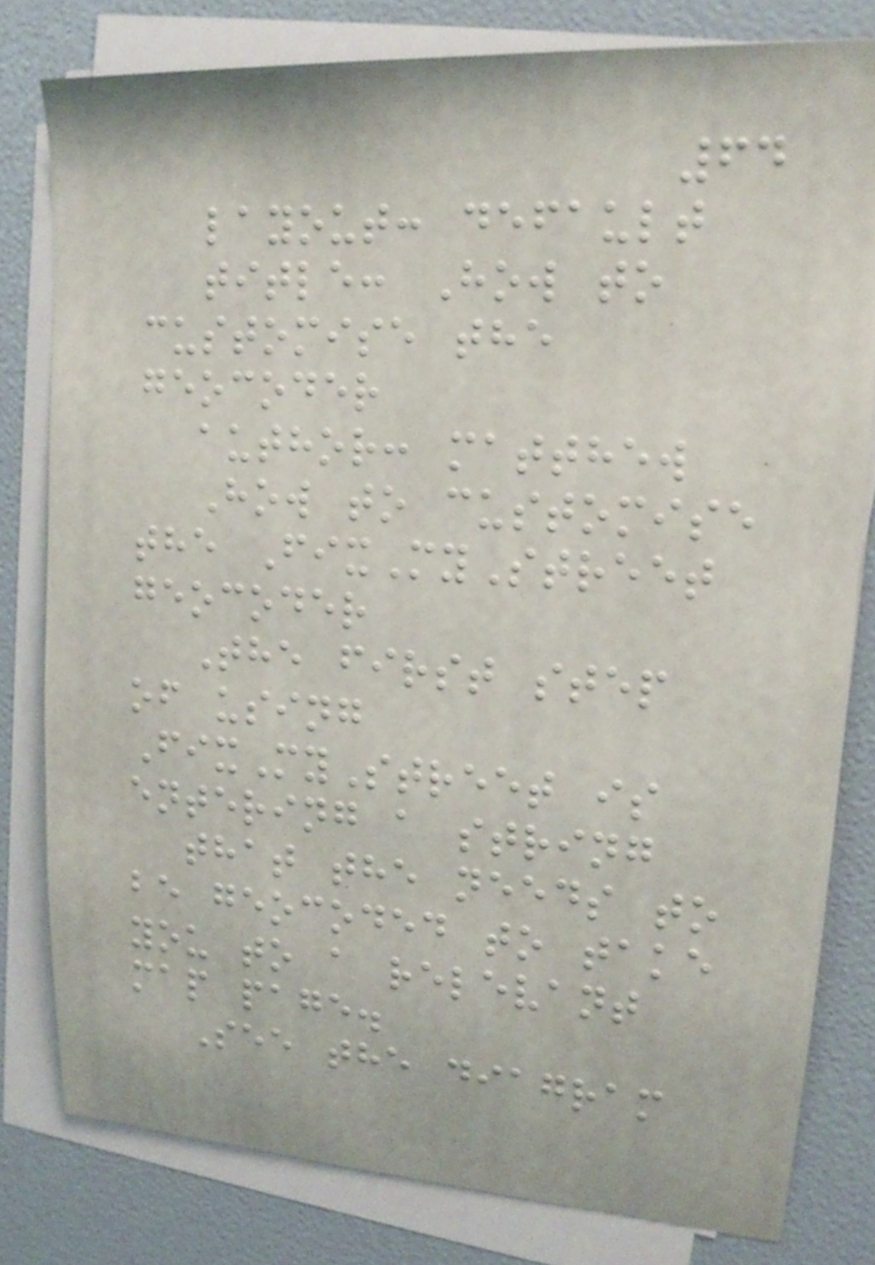64
layout: default
title: How to
customise the
geocoder
author: matthew
How to customise
the FixMyStreet
geocoder
The first step
of using
FixMyStreet is
entering a string
that the needs to
be geocoded to take
you to a relevant
map page.
See the diagram
